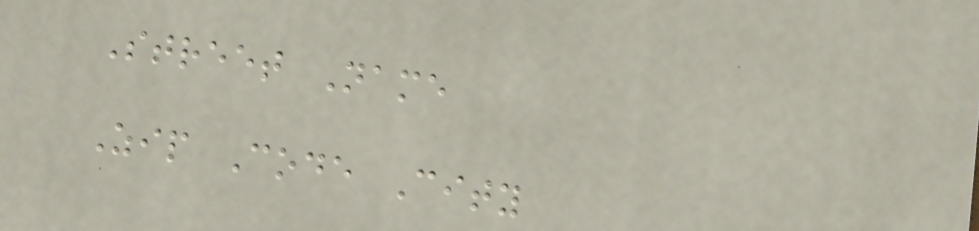Street Name
Zip Code City
